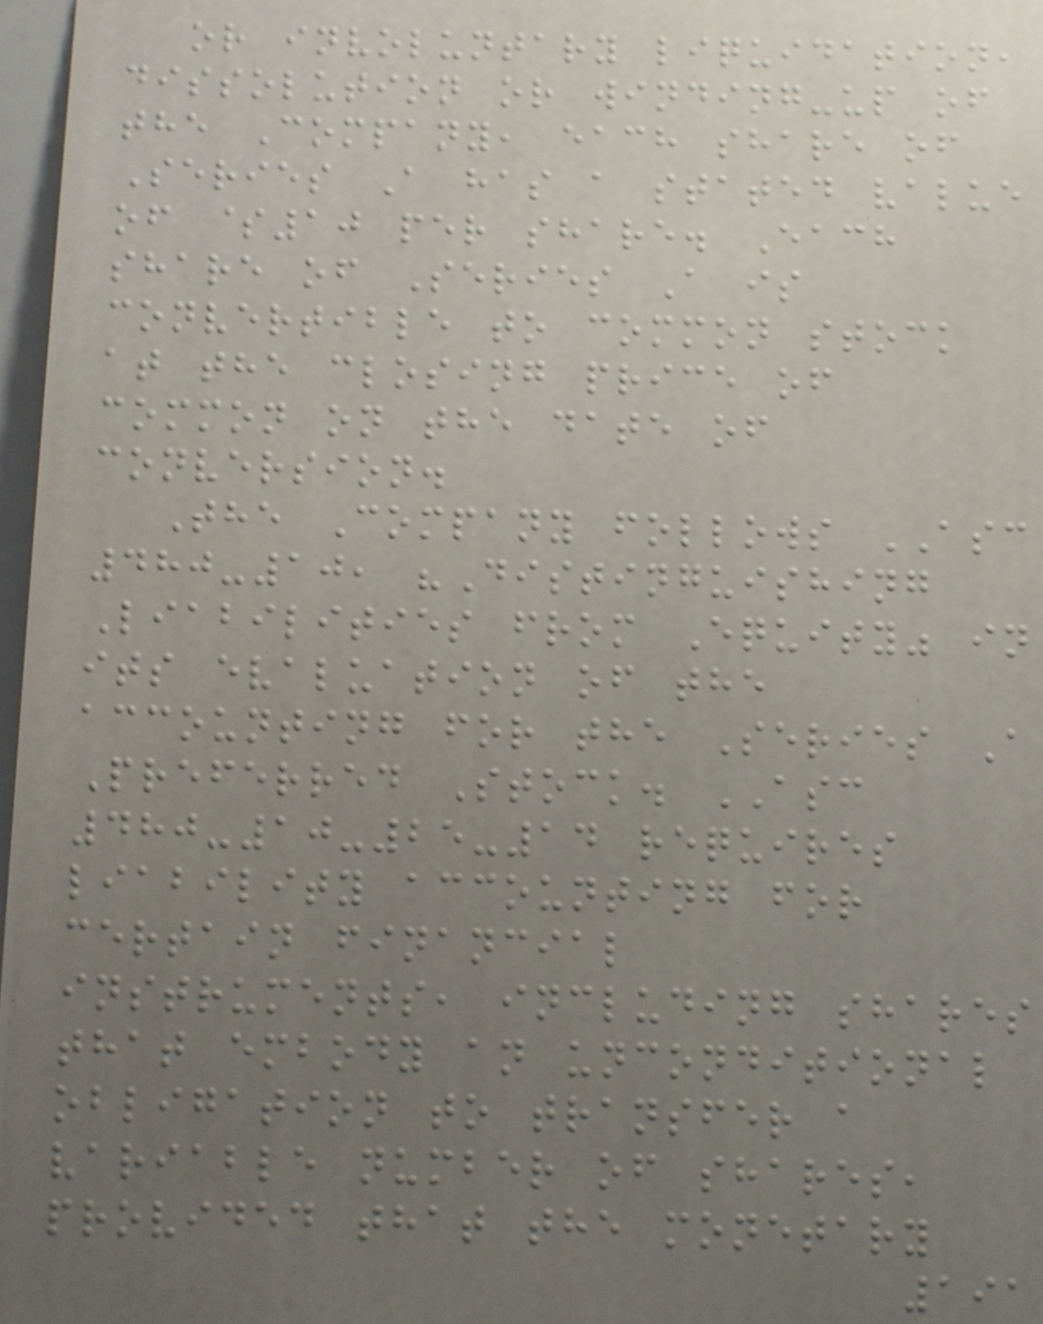or involuntary liquidation,
dissolution or winding-up of
the Company, each share of
Series A has a stated value
of $10 per share. Each
share of Series A is
convertible to common stock
at the closing price of
common on the date of
conversion.
The Company follows ASC
480-10, "Distinguishing
Liabilities from Equity" in
its evaluation of the
accounting for the Series A
Preferred Stock. ASC
480-10-25-14 requires
liability accounting for
certain financial
instruments, including shares
that embody an unconditional
obligation to transfer a
variable number of shares,
provided that the monetary
191
